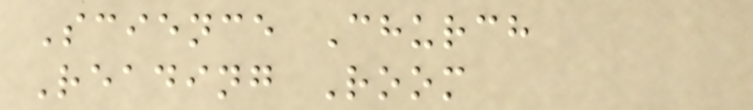Science Church
Reading Room
